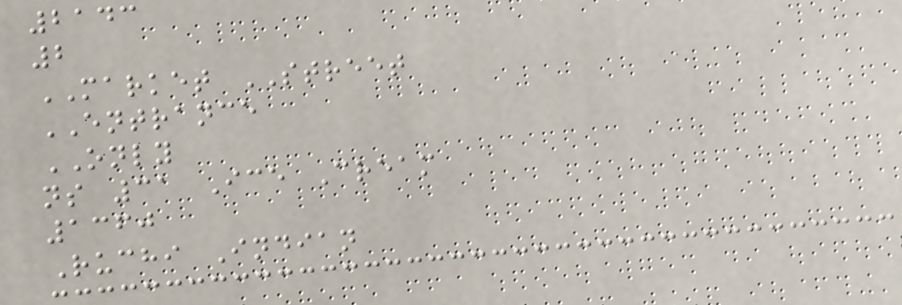2143
2
MARKET STREET
ENTRANCE
ONLY
ns 31 Ice Cream
1360
Ruchi Indian
